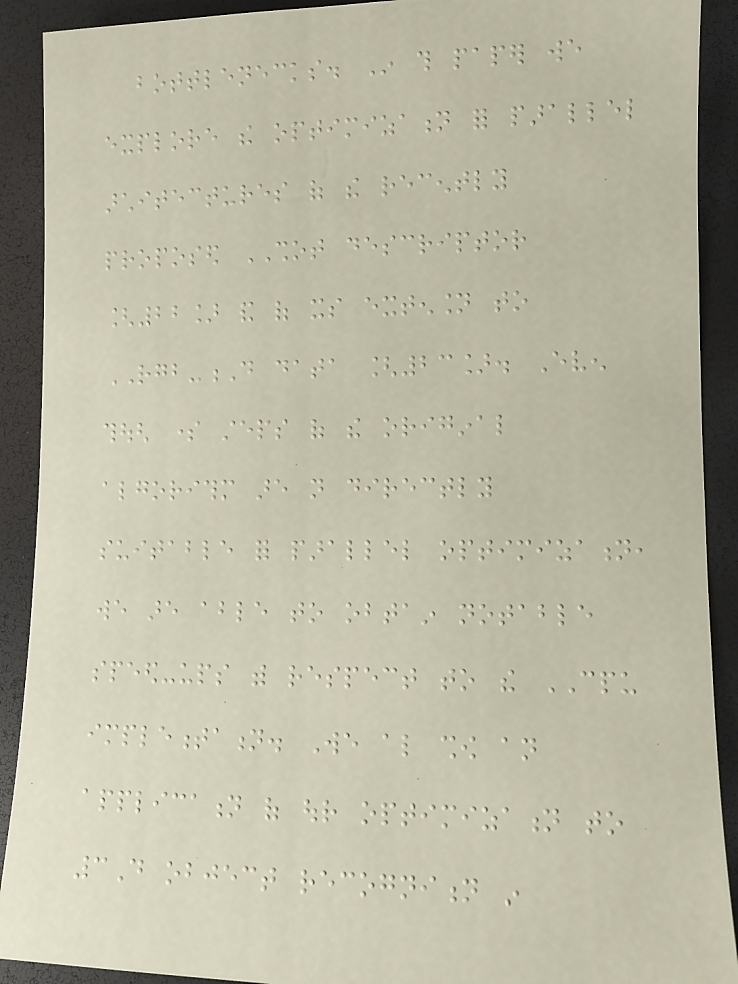bottlenecks. In this paper we
explore the optimization for parallel
architectures of the recently
proposed SHOT descriptor
[22] and of its extension to
RGB-D data [23]. Even
though some steps of the original
algorithm are not directly
suitable for parallel optimization,
we are able to obtain notable
speed-ups with respect to the CPU
implementation. We also show an
application of our optimization to
3D object recognition in
